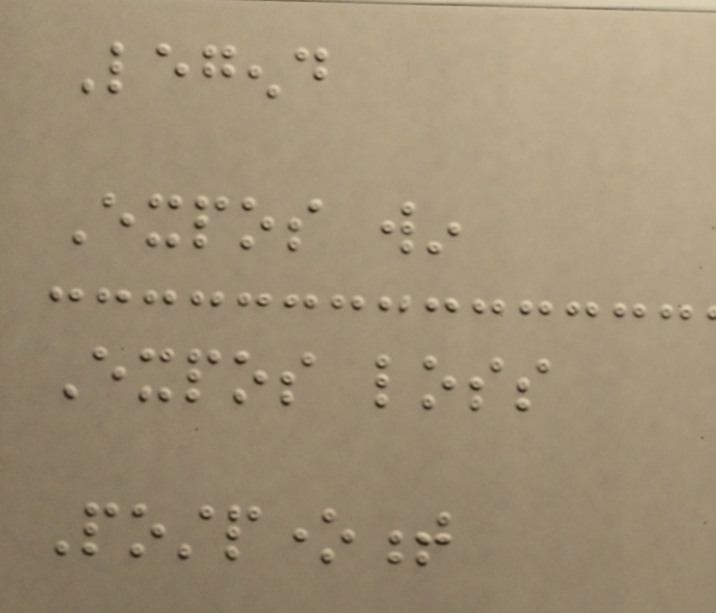Legend
Expos win
Expos loss
Postponement
